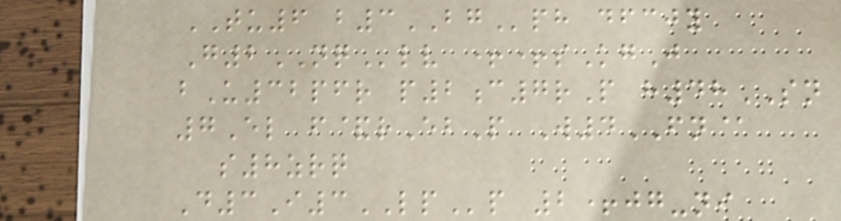TU6 b3BGph dfcjy
G2NQlv ++sKgJ
bU32pfr p2c7rP h48SN
7El f&rEbP W4FN@
s8zrq
D3I3LPp 2+jg-ni
